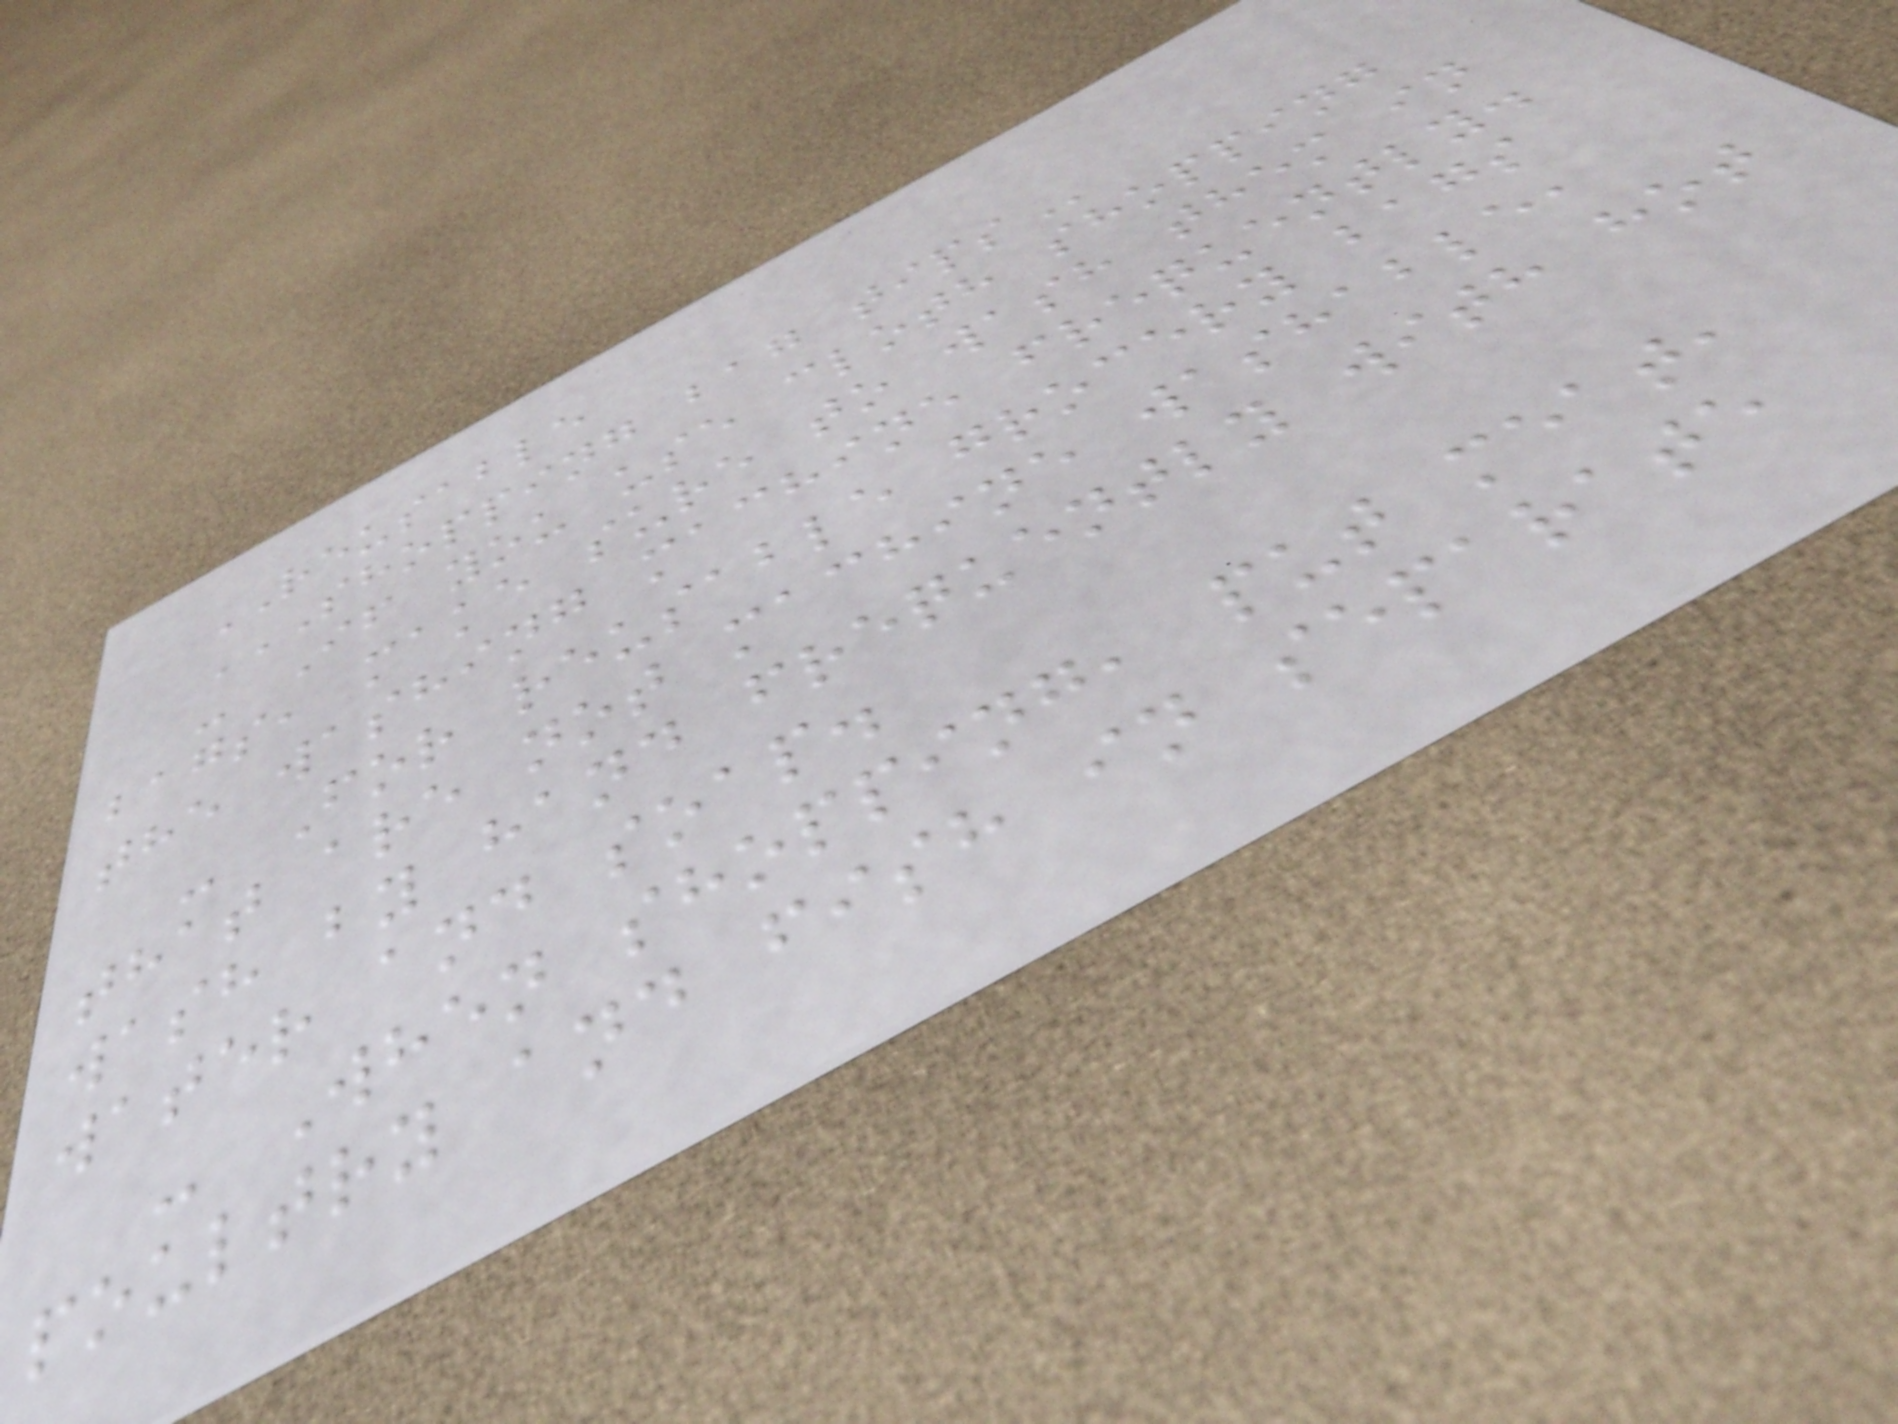REUSABLE
SHOPPING BAG TIPS
- If you use cloth shopping
bags, make sure to wash them in
the washing machine frequently.
- For reusable grocery bags
that are not machine washable,
wash by hand frequently with hot
water and soap.
- When shopping, put meat,
poultry and fish in separate
